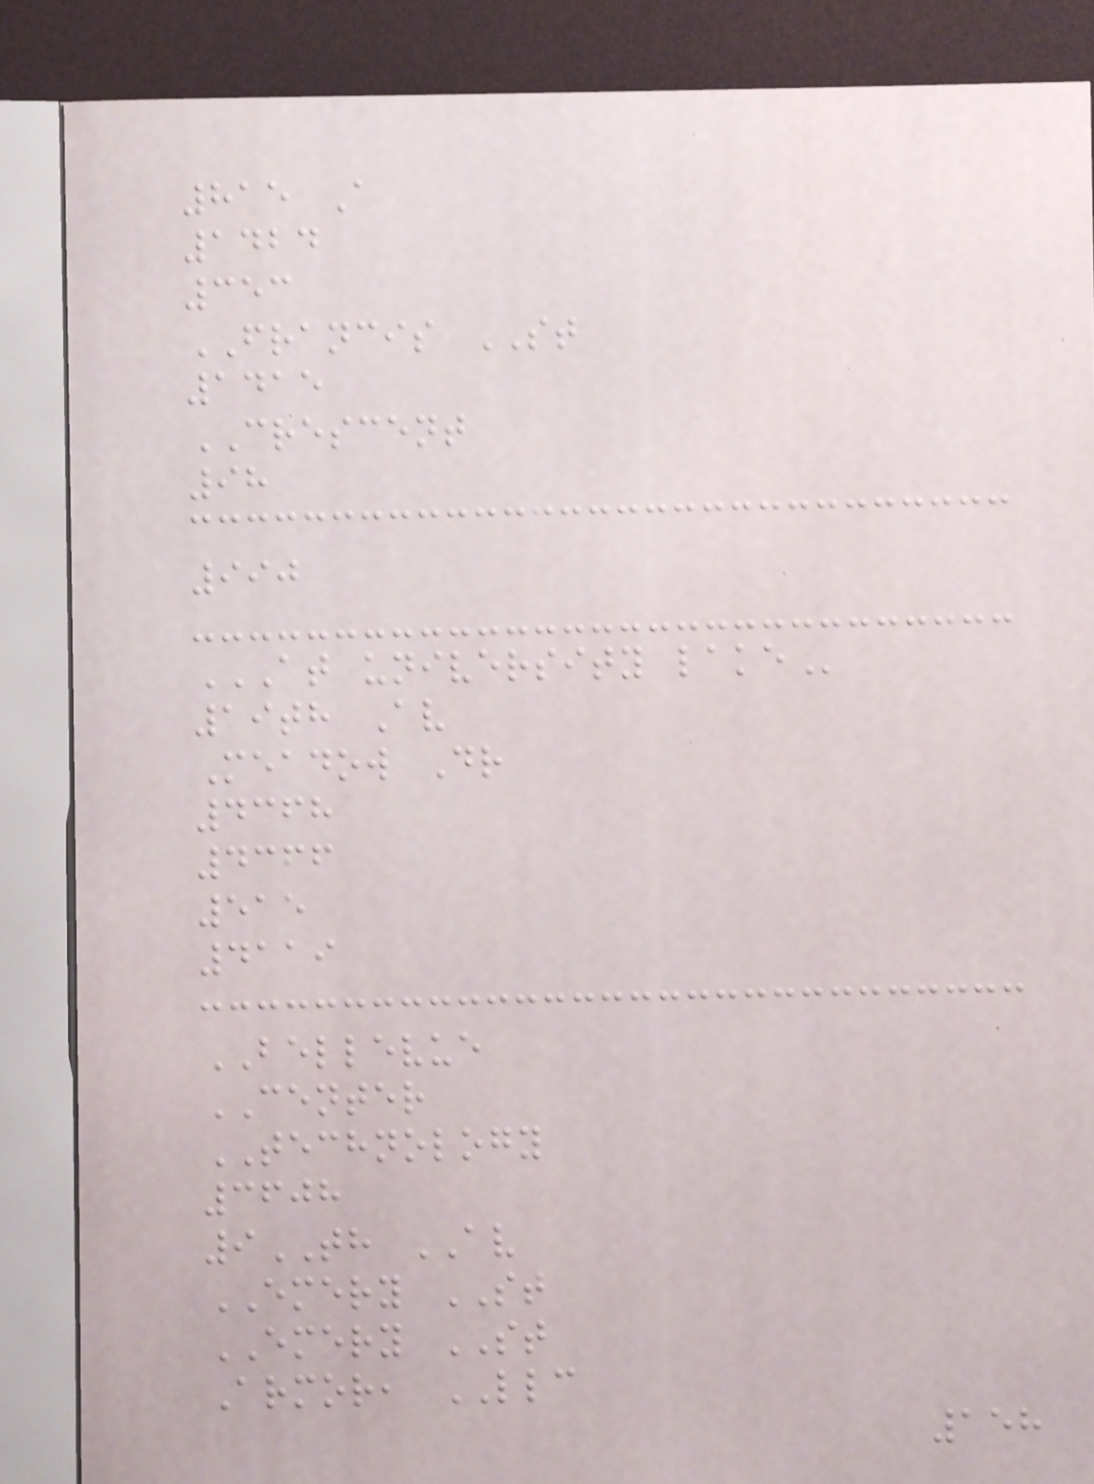815 A
1424
353
FRANCIS ST
1415
CRESCENT
98
990
AT UNIVERSITY LAKE
19th Av
Meadow Dr
4368
4366
515
4119
BELLEVUE
CENTER
TECHNOLOGY
3608
9TH AV
EMERY ST
EMERY ST
Armor, LLC
158
